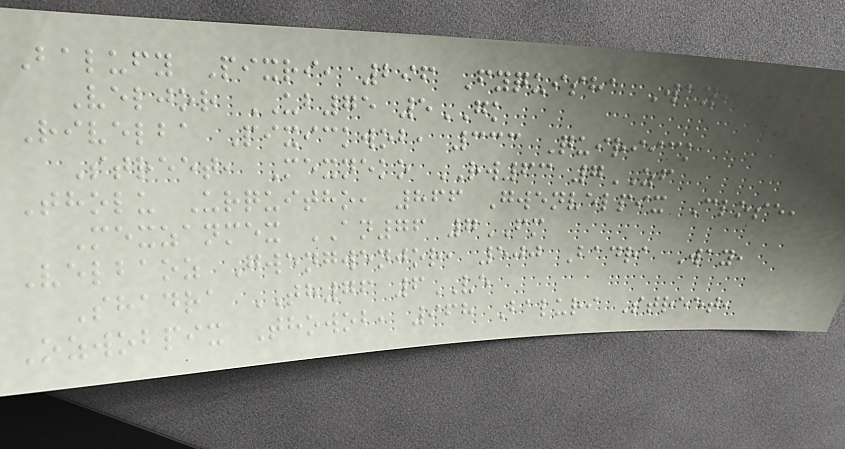Balufy Pixri, 296 Fyquisha Way,
Veljor UB75 5GK
Rivelba Pixickwob, 333 Quiriick
Street, Mexneko RW63 7ZF
Tholu Urquitho, 866 Gwenvelpix Close,
Mexzanmex AN76 7FM
Velbaoz Gwengwenjor, 500 Badra Way,
Shadra TH76 6VE
Ozwobpix Thowob, 968 Baluri Street,
